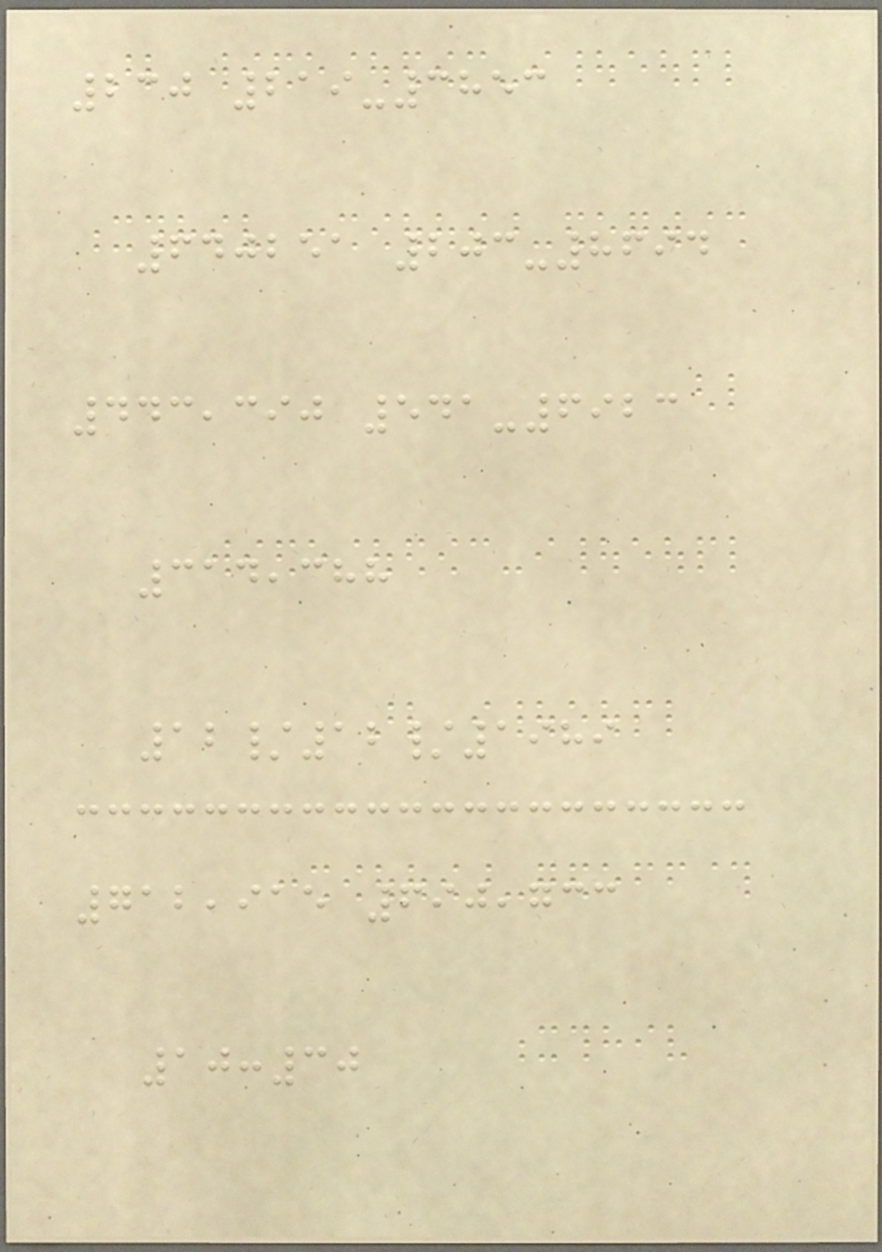230 219-3853
640251 203-8694
443,390 541-6923
314,388
12/12/1989
712,915 690,733
10:30
